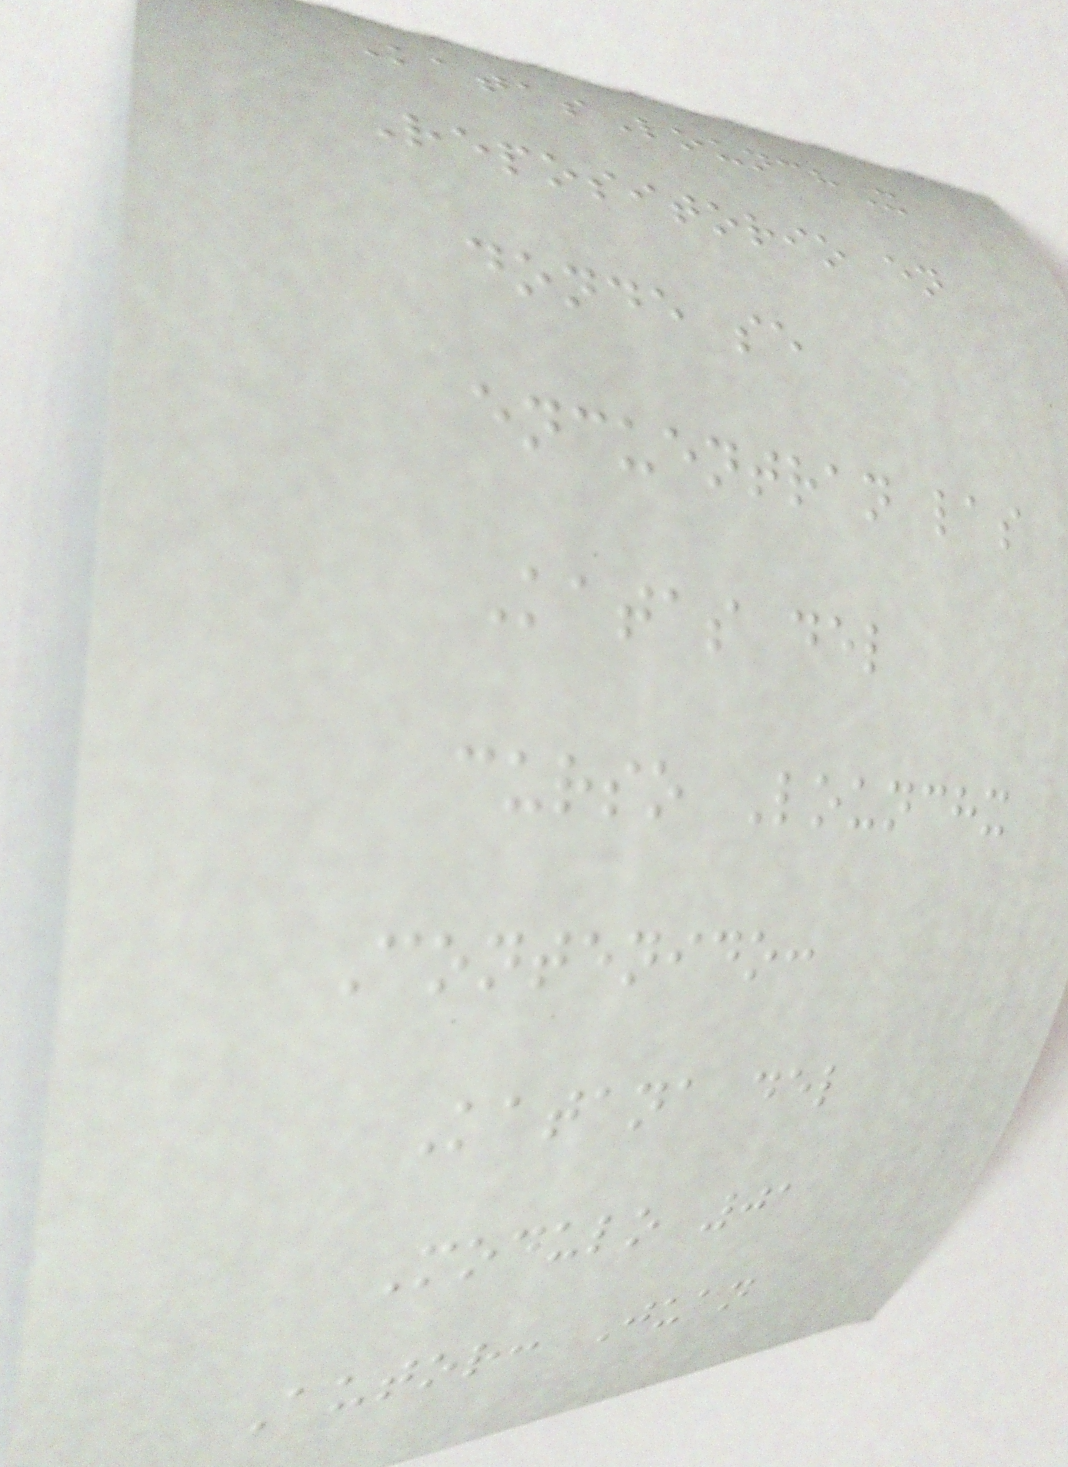KatasLounchX
Repositorio en
donde se
encuentran las
Katas del
curso Lounchx
Contenido:
Katana del
Modulo 01
Autor: Juan
